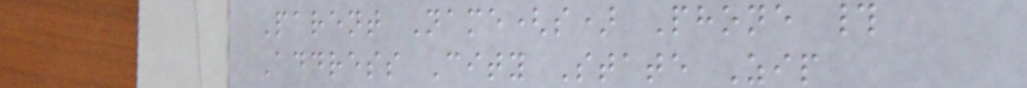Parent Name(s) Phone #
Address City State Zip
